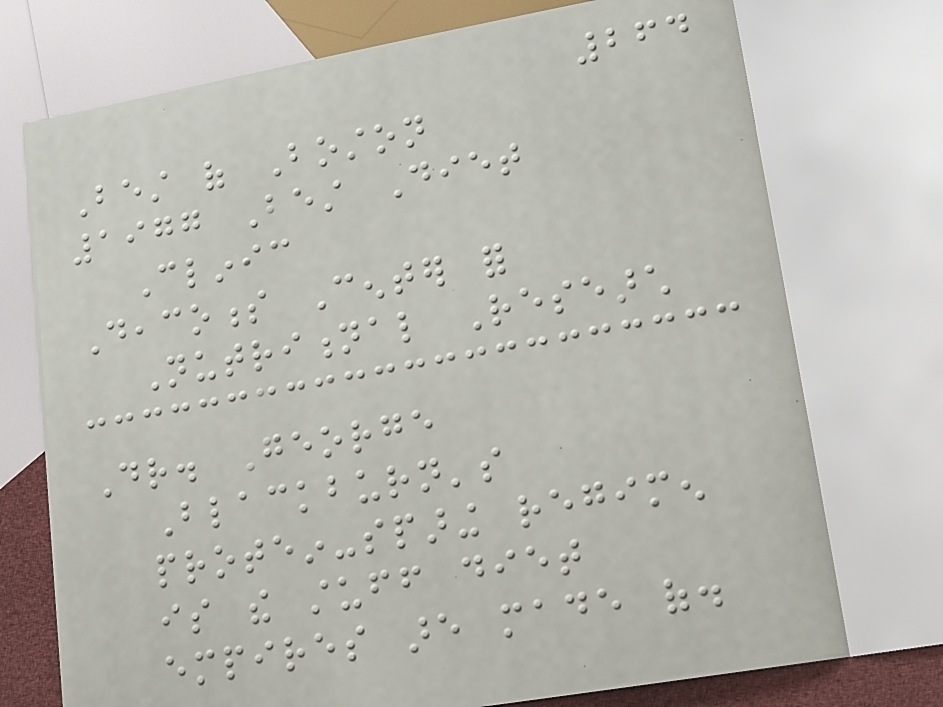264
Best of Boston
1977 Best Diet
Clinic
Deaconess Center for
Nutritional Research
Dr. George
Blackburn's
protein-sparing regimen
is the stuff diet
empires are made of.
